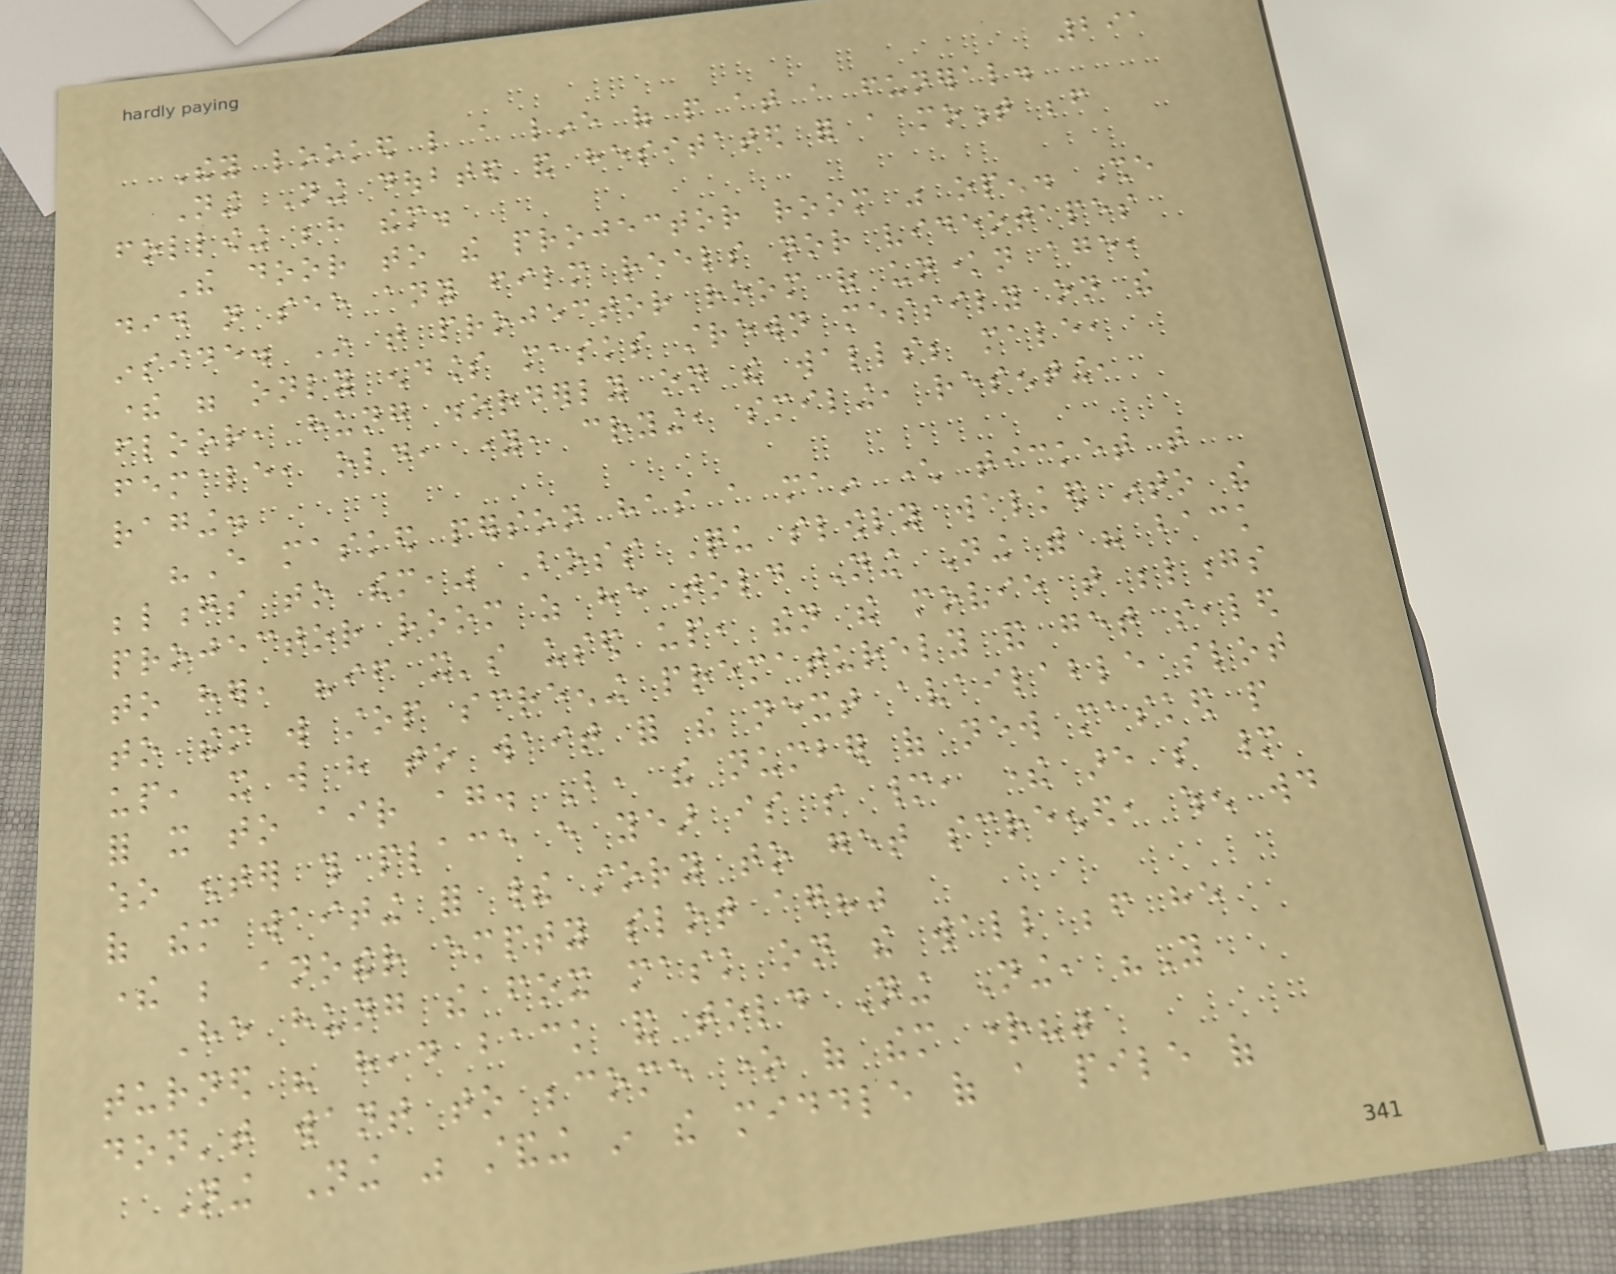291
They looked like a line of people at a funeral.
Ning Ning doubted and hesitated for a moment before
following behind them.
The door to the projector room was open. She
did not see any film reels nor videotapes
inside. In that projector room of unknown age,
there were only endless masks strewn messily on the
floor, hung disorderly on the walls; male,
female, old, young, crying, smiling, resenting,
raging.
"Every masked person has a main character ticket that
belongs to them," Boss Qu slowly walked into the
projector room as he told Ning Ning with his back
to her, "if it's used up, then the movie that belongs
to them will stop screening prematurely and get sealed
up, it will have to wait for the next available slot
for it to air again. But, the number of new masked people
who enter this place every year is so many, there are so many
of them waiting for their story to get screened, when would
there be another empty slot again?"
He hung the fox mask on the wall before he
turned his head back and told Ning Ning, "You
don't want to become one of them right?"
Ning Ning was standing in the middle of a pile of
